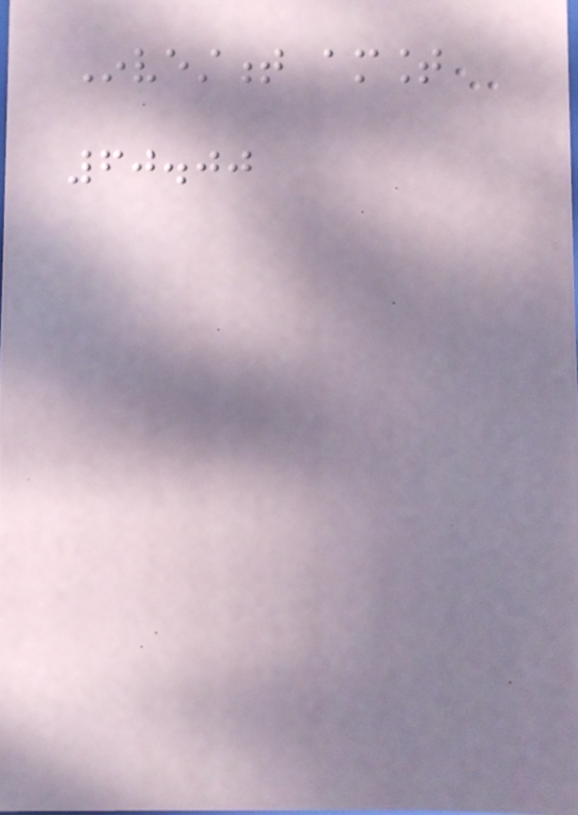Investment amount
60.00
